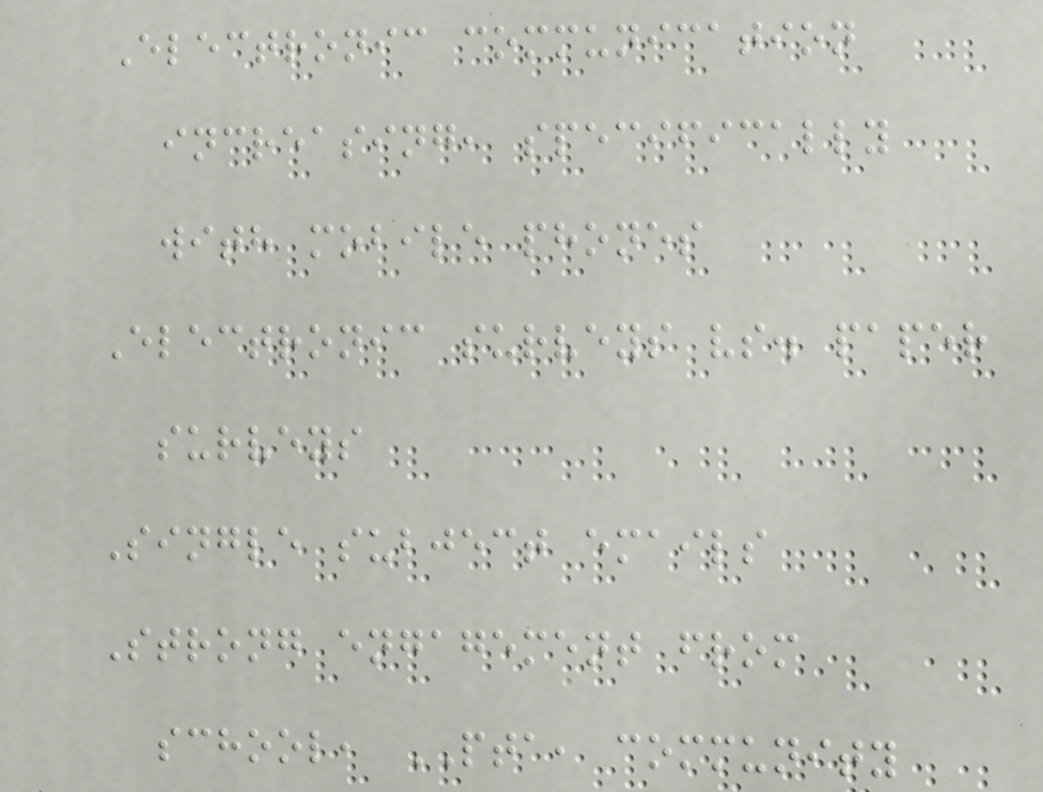Electronic communication
increasing, specifically
with mobile phones
Electronic surveys vs. paper
surveys
Single subject emails
Strong engagement from
school, PTA, community
